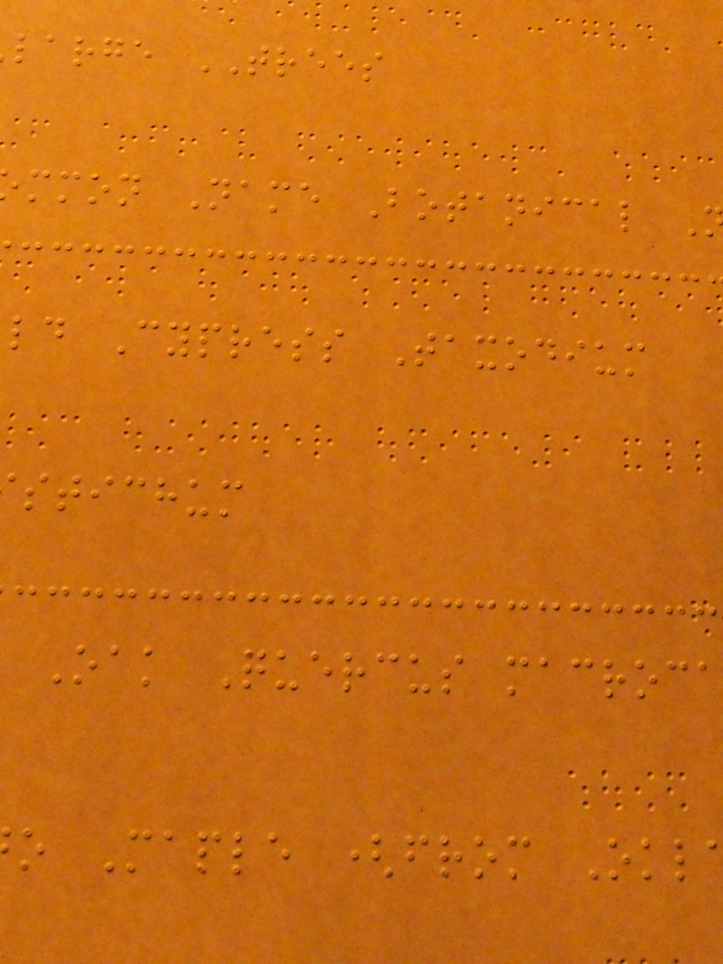large TREES
mmon Name Botanical
ld Cypress Taxodium
stichum
Oak Quercus macroca
o Maple (from Okl
